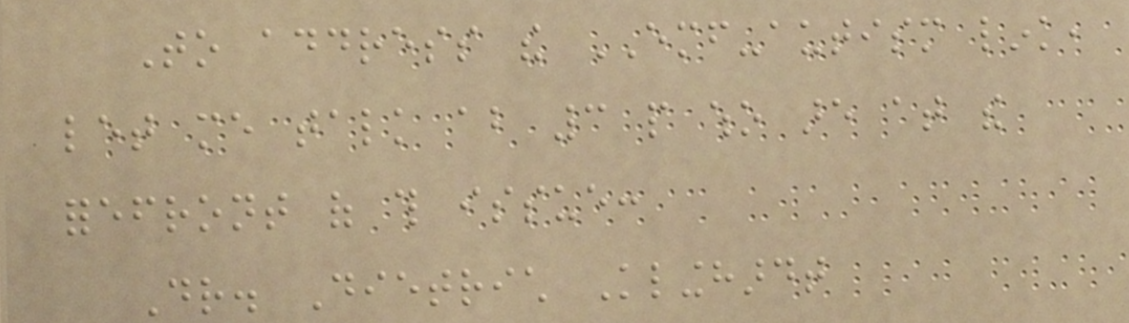To address the EMF-autism link,
let me talk about 3 people who are at the
forefront of this issue:
Dr. Dietrich Klinghardt
